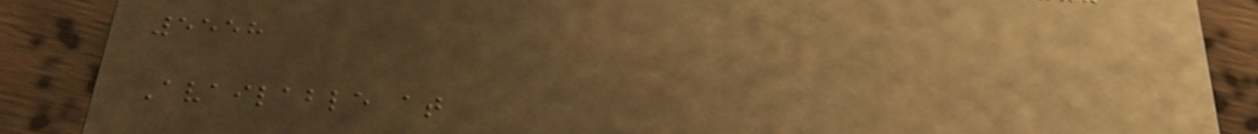5558
Available at
